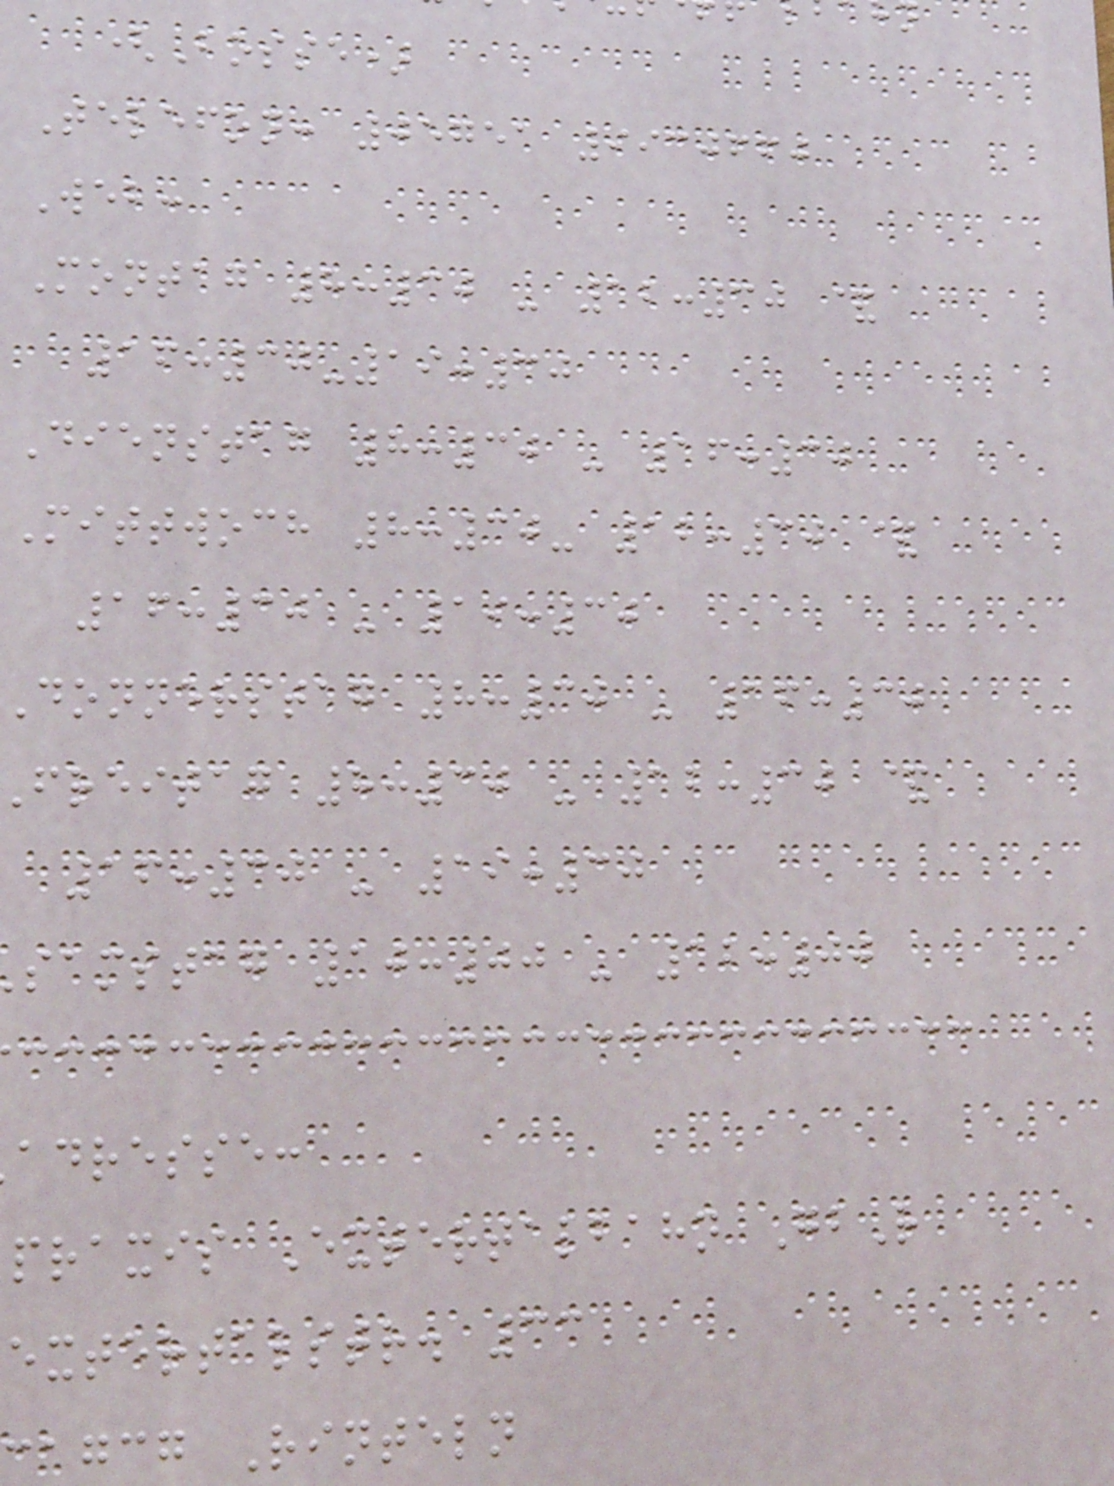(Bosse)
Telefon: 05751 9930660
Web:
Montag 8:30 - 12:30 &
16:30-19:30
Dienstag 8:30 - 16:30
Mittwoch 8:30- 12:30 &
16:30 - 19:30
Donnerstag 8:30 - 16:30
freitag 8:30 - 12:30 &
16:30 - 19:30
samstag 10:00 - 12:00
adresse:
praxis Extertalbahn GbR
extertalstr. 33
agcg Rinteln
